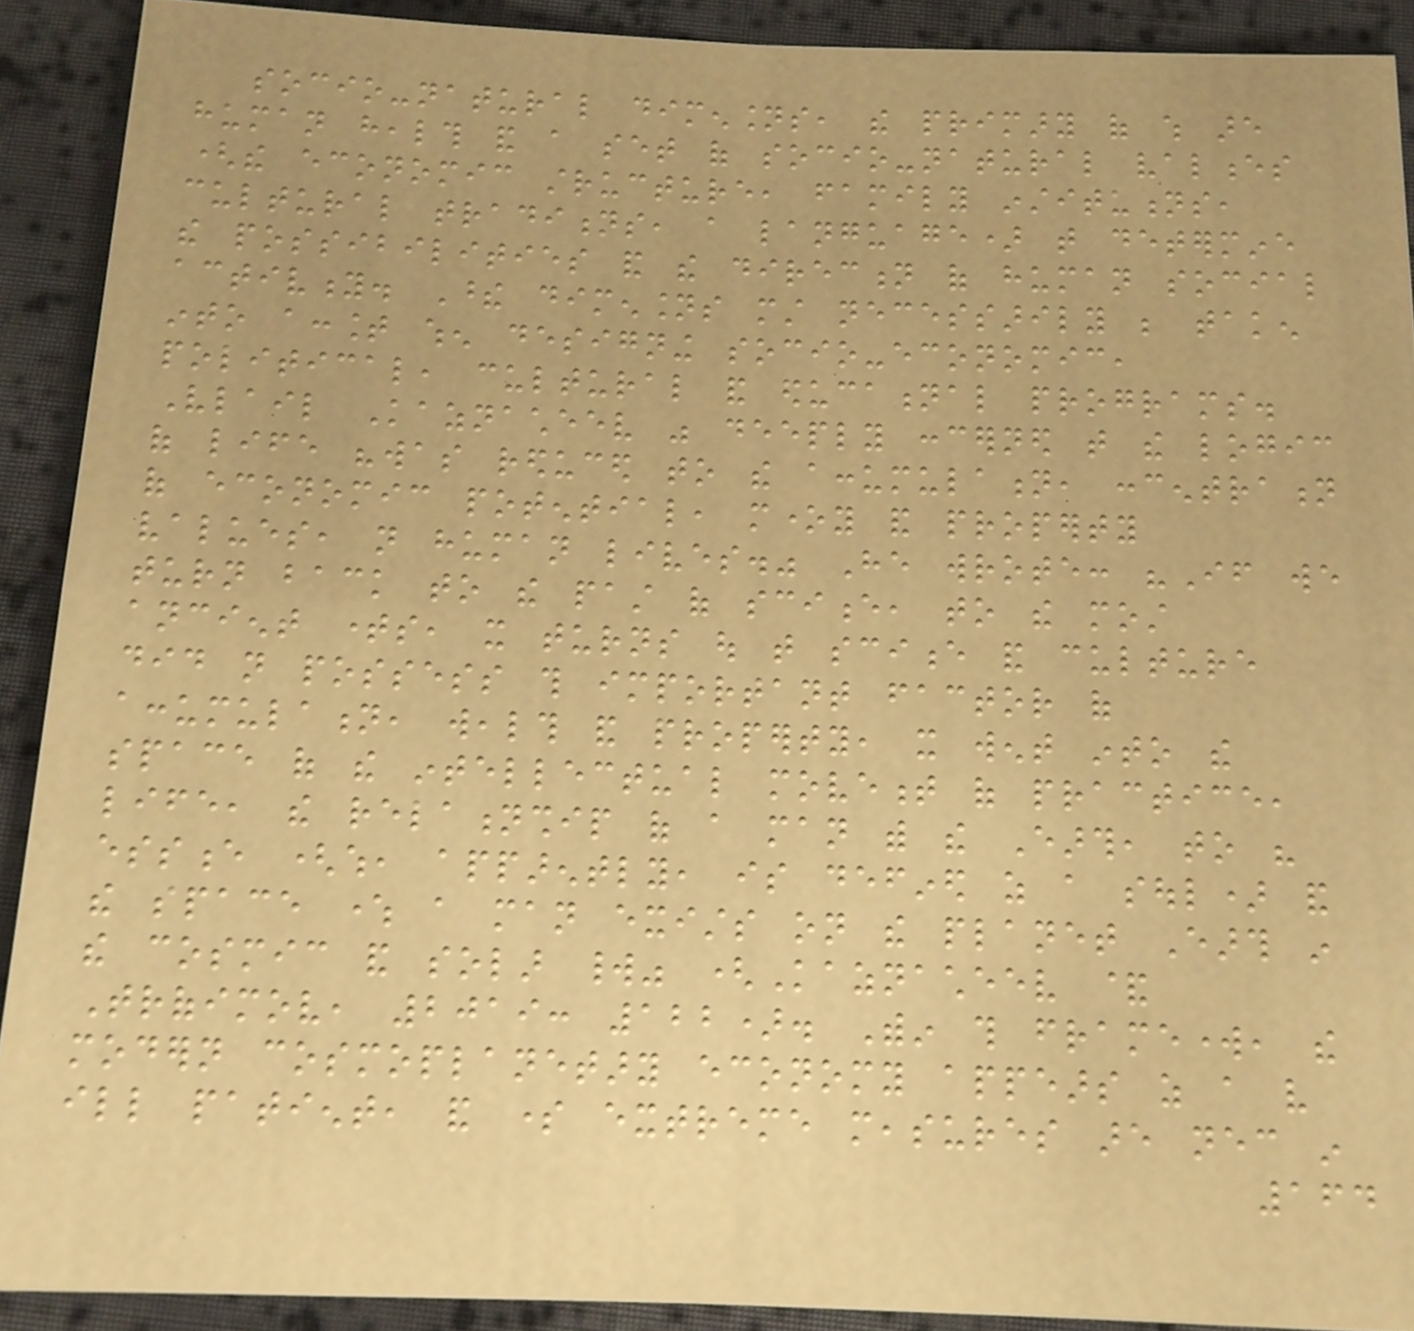socio-natural dimensions, the primary of which are
human health and a set of socio-natural valences
(the economic structure, family institutions,
cultural traditions, a language) that determine
the possibilities and the direction of human social
activity. These dimensions must necessarily be taken
into account when designing socio-economic,
political, cultural and educational programs.
Vlail Kaznacheev was deeply concerned that the logic
of life "was reduced to the accumulation, concentration
of economic potential, money and property
values, not human lives." He wrote: "If we
turn back to the past of science, to the most
ancient times, it turns out that science and culture
did not possess this important factor of
accumulation, wealth and property, it went into the
space of the intellectual movement of practice,
life, the relationship of a man with the Earth, to his
essence (which, apparently, is defined as a soul) and
the space where a man exists on the planet Earth in
the cosmic and solar world" (Kaznacheev &
Trofimov, 2019: 122). Within this framework, the
modern cosmoplanetary economy appears as a very
ill patient, and some extreme measures are necessary in
164
